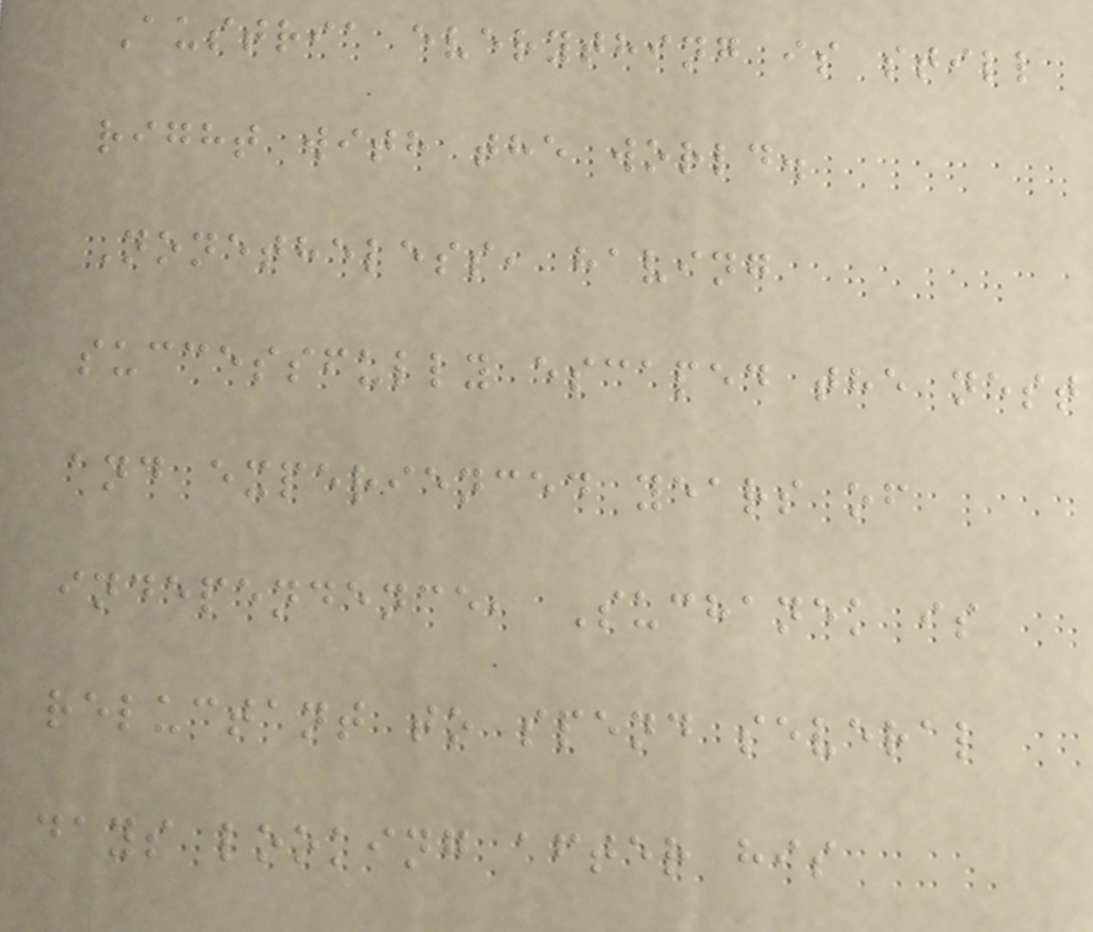Austria everything is still
right with the world.
Nonetheless, having
successfully escaped the nest
and experienced years of
independence, Suchanek is
reluctant to spend several
days looking after his
